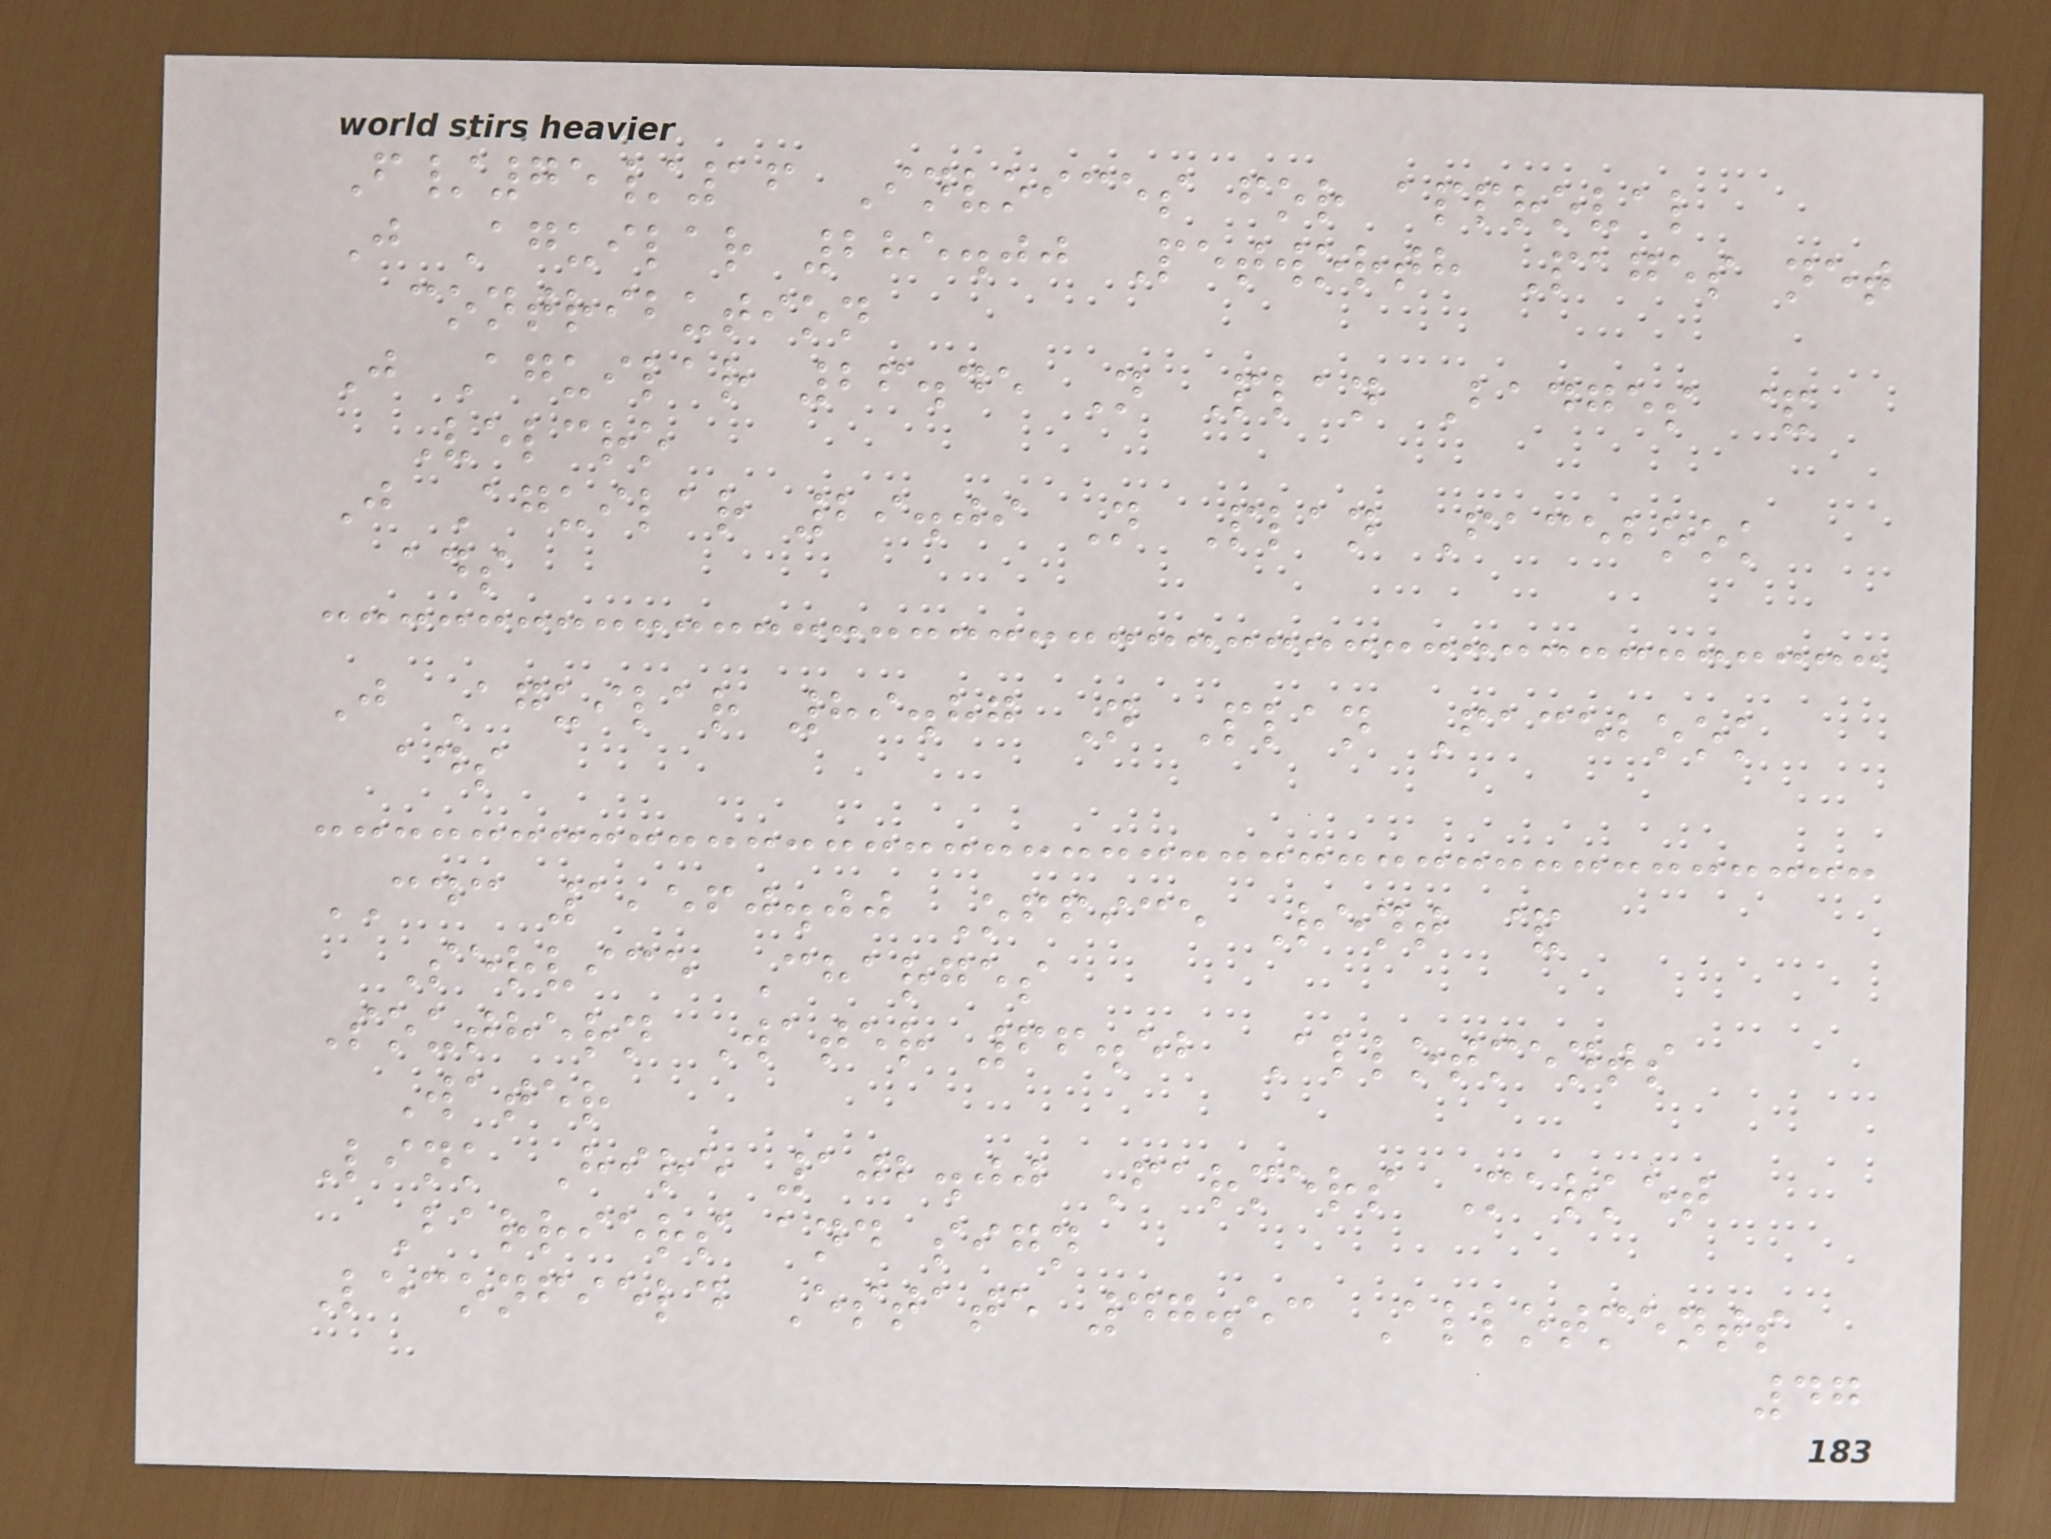F/75/16 Invoices for approval
J Aguilar 285.00 Petworth Pages net
contribution
J Aguilar 26.45 N Plan Badges &
Velcro
J Aguilar 29.09 N Plan Facebook
ads
J Aguilar 89.87 N Plan Facebook
ads
CDC 1,560.00 Office Rent &
Service Charges
Southern Water 66.52 Allotments
Water
Link Hire 102.00 Farmers Market
Barriers and sign
Leconfield Estate 47.53 Allotments
47
